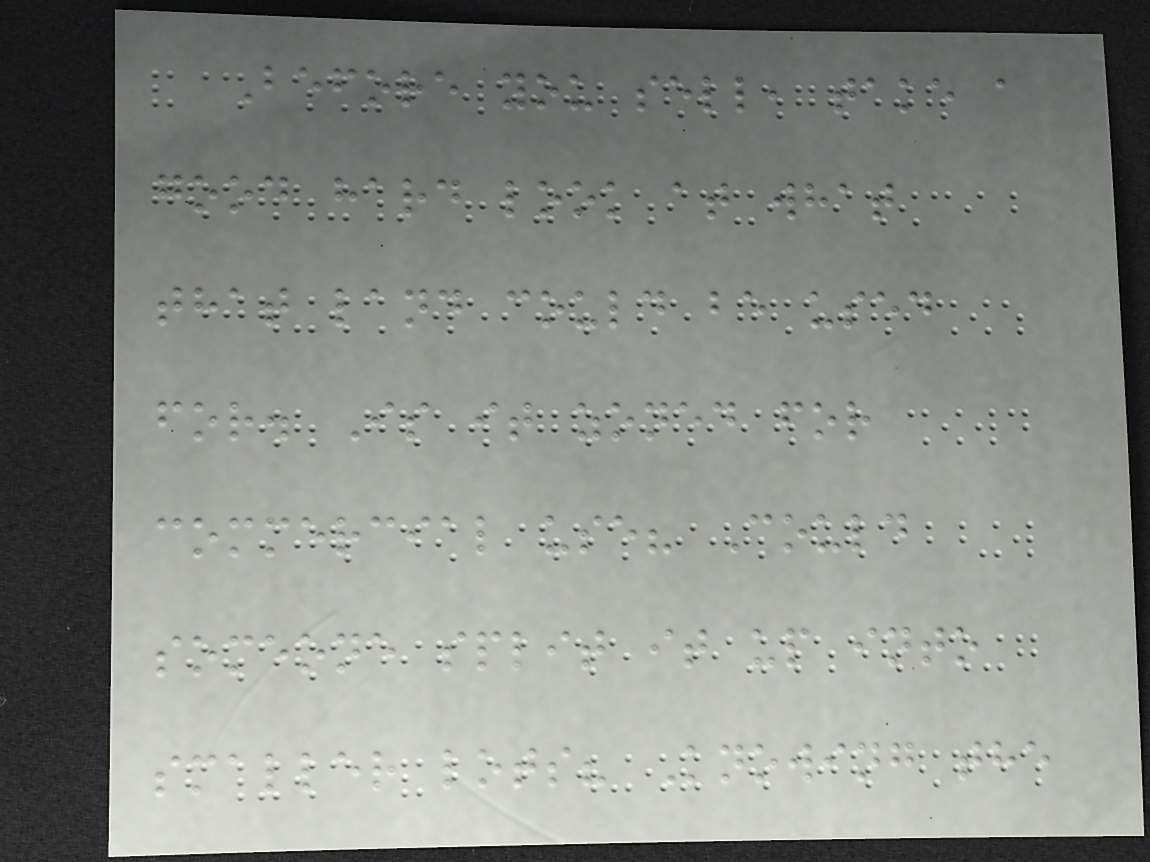Before you sell, take a
good hard look at what
that land could be used
for. Is it zoned for
commercial use? Could
someone split it up into
smaller lots? Knowing the
